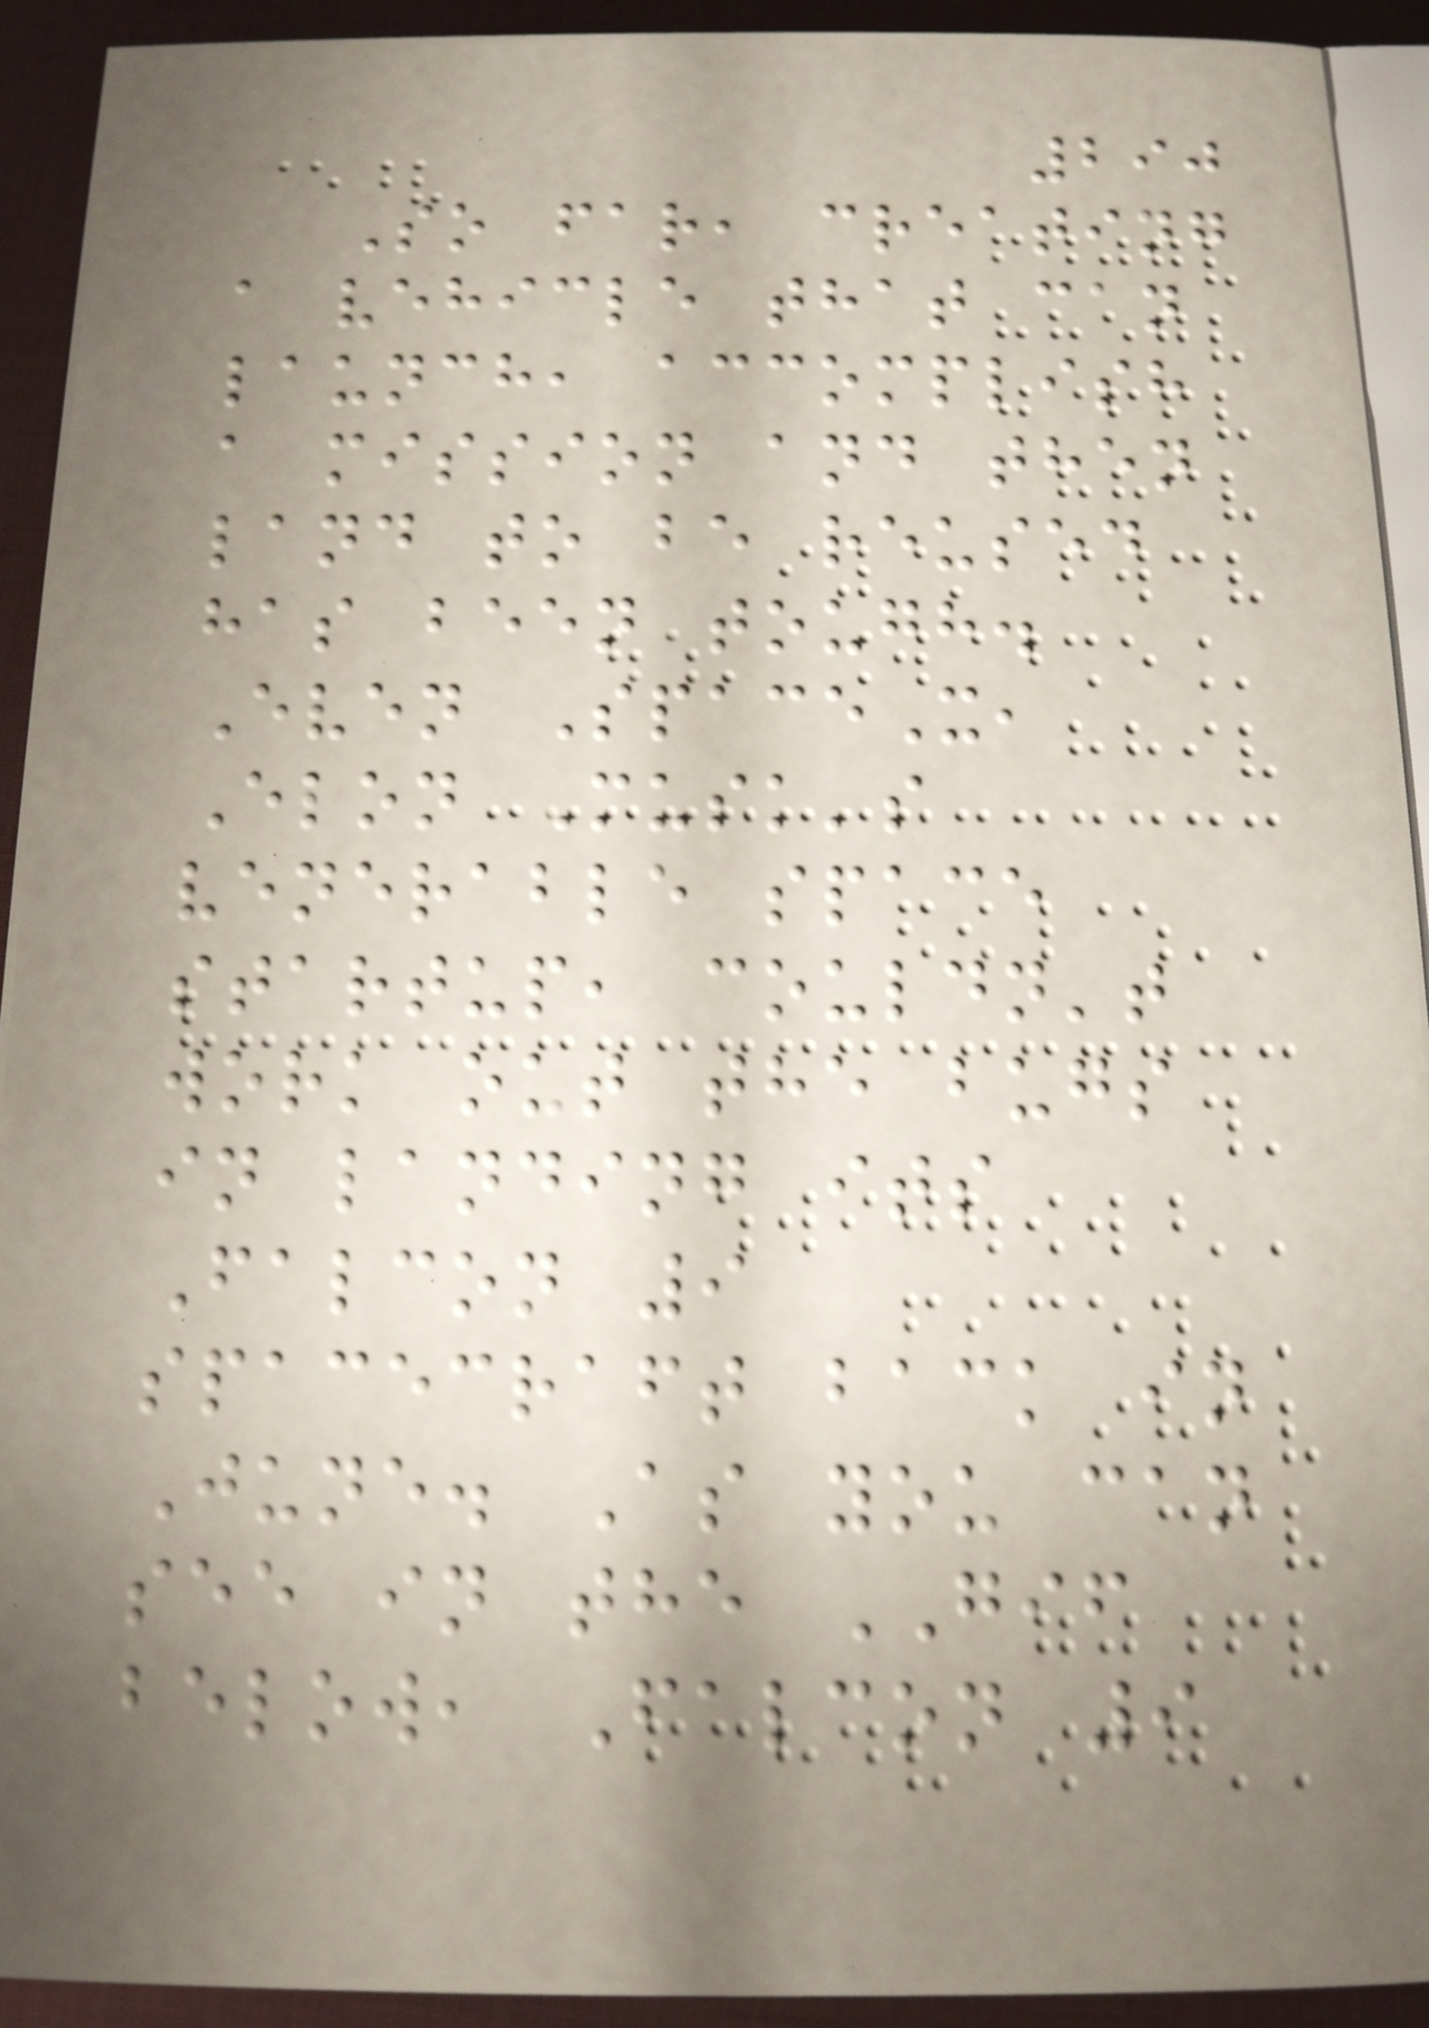290
So far, creating
a vehicle that can
launch, accomplish
a mission and then
land to be reused
has been tough.
Even SpaceX,
Elon Musk's
venerable space
startup, couldn't
work out the bugs
in landing its
Falcon 9
spacecraft back in
June. As you can
see in the GIF
below, Falcon 9
